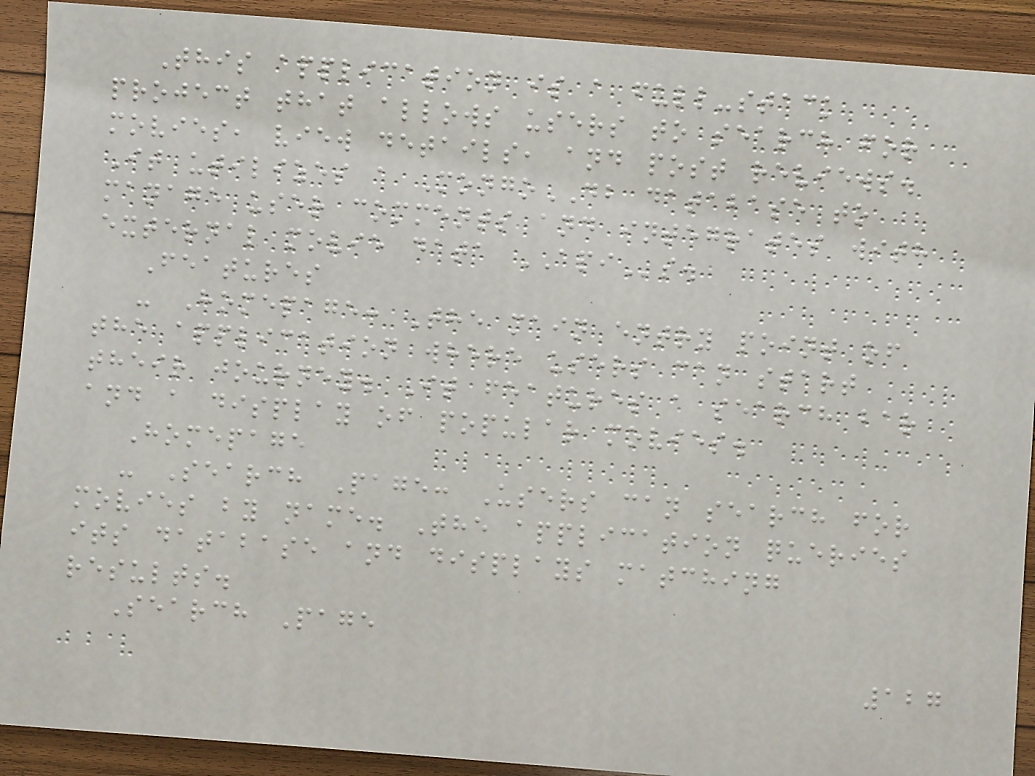This application is a full-stack
project that allows users to search for
movies, view details, and post reviews.
It utilizes a MongoDB database to
manage user comments and integrates with
external movie data APIs.
Features
- Homepage: The main entry point of
the application where users can start
their journey. It features a search bar
and a display of popular movies.
Homepage
- Search Page: Users can search for
movies by name. The application queries
its database and displays matching
results.
Search Page
127
